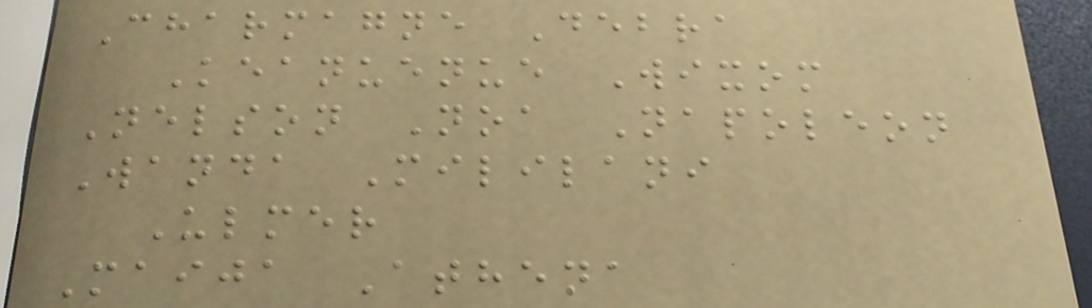Charmagne Debra
Keanuenue Wixom
Nelson Noa Napoleon
Wanda Mililani
Ulmer
Maija Athena
